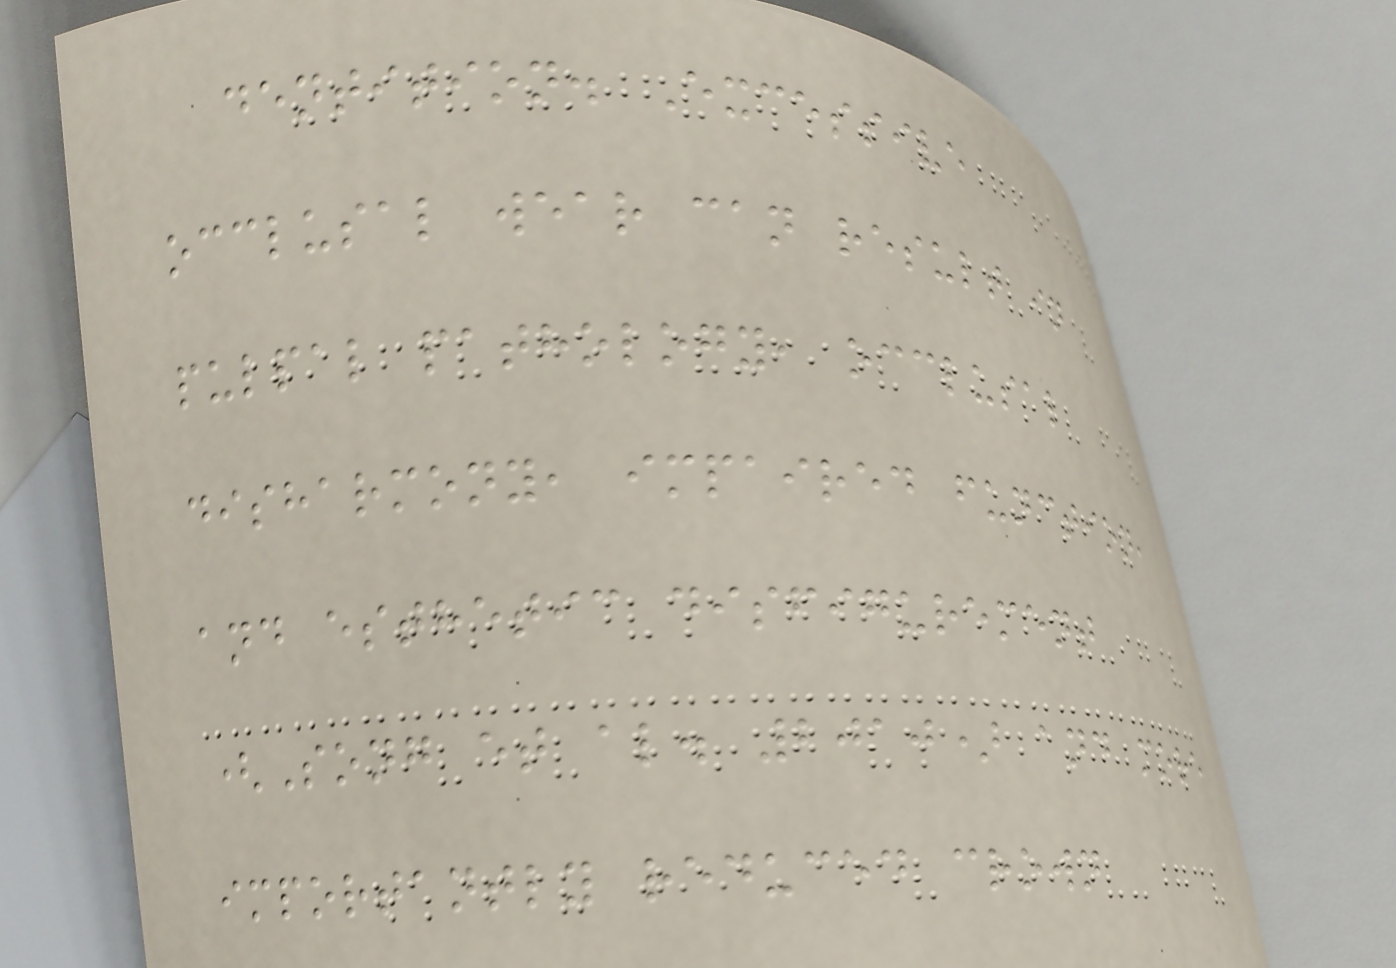dentition. Excessive
occlusal wear can result in
pulpal pathology, occlusal
disharmony, impaired function,
and esthetic disfigurement
(Song et al. 2010) and more
importantly reduced crown
